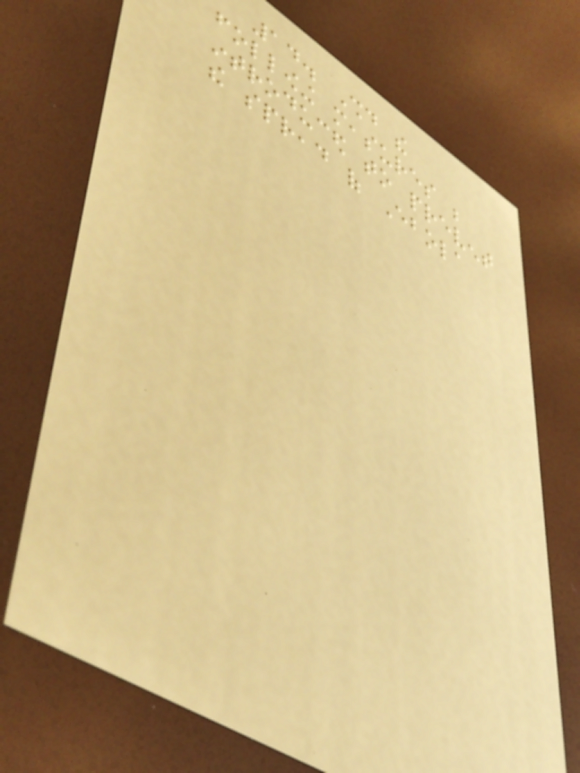14. Should the
following measures be
introduced to prevent
the spread of Ebola
